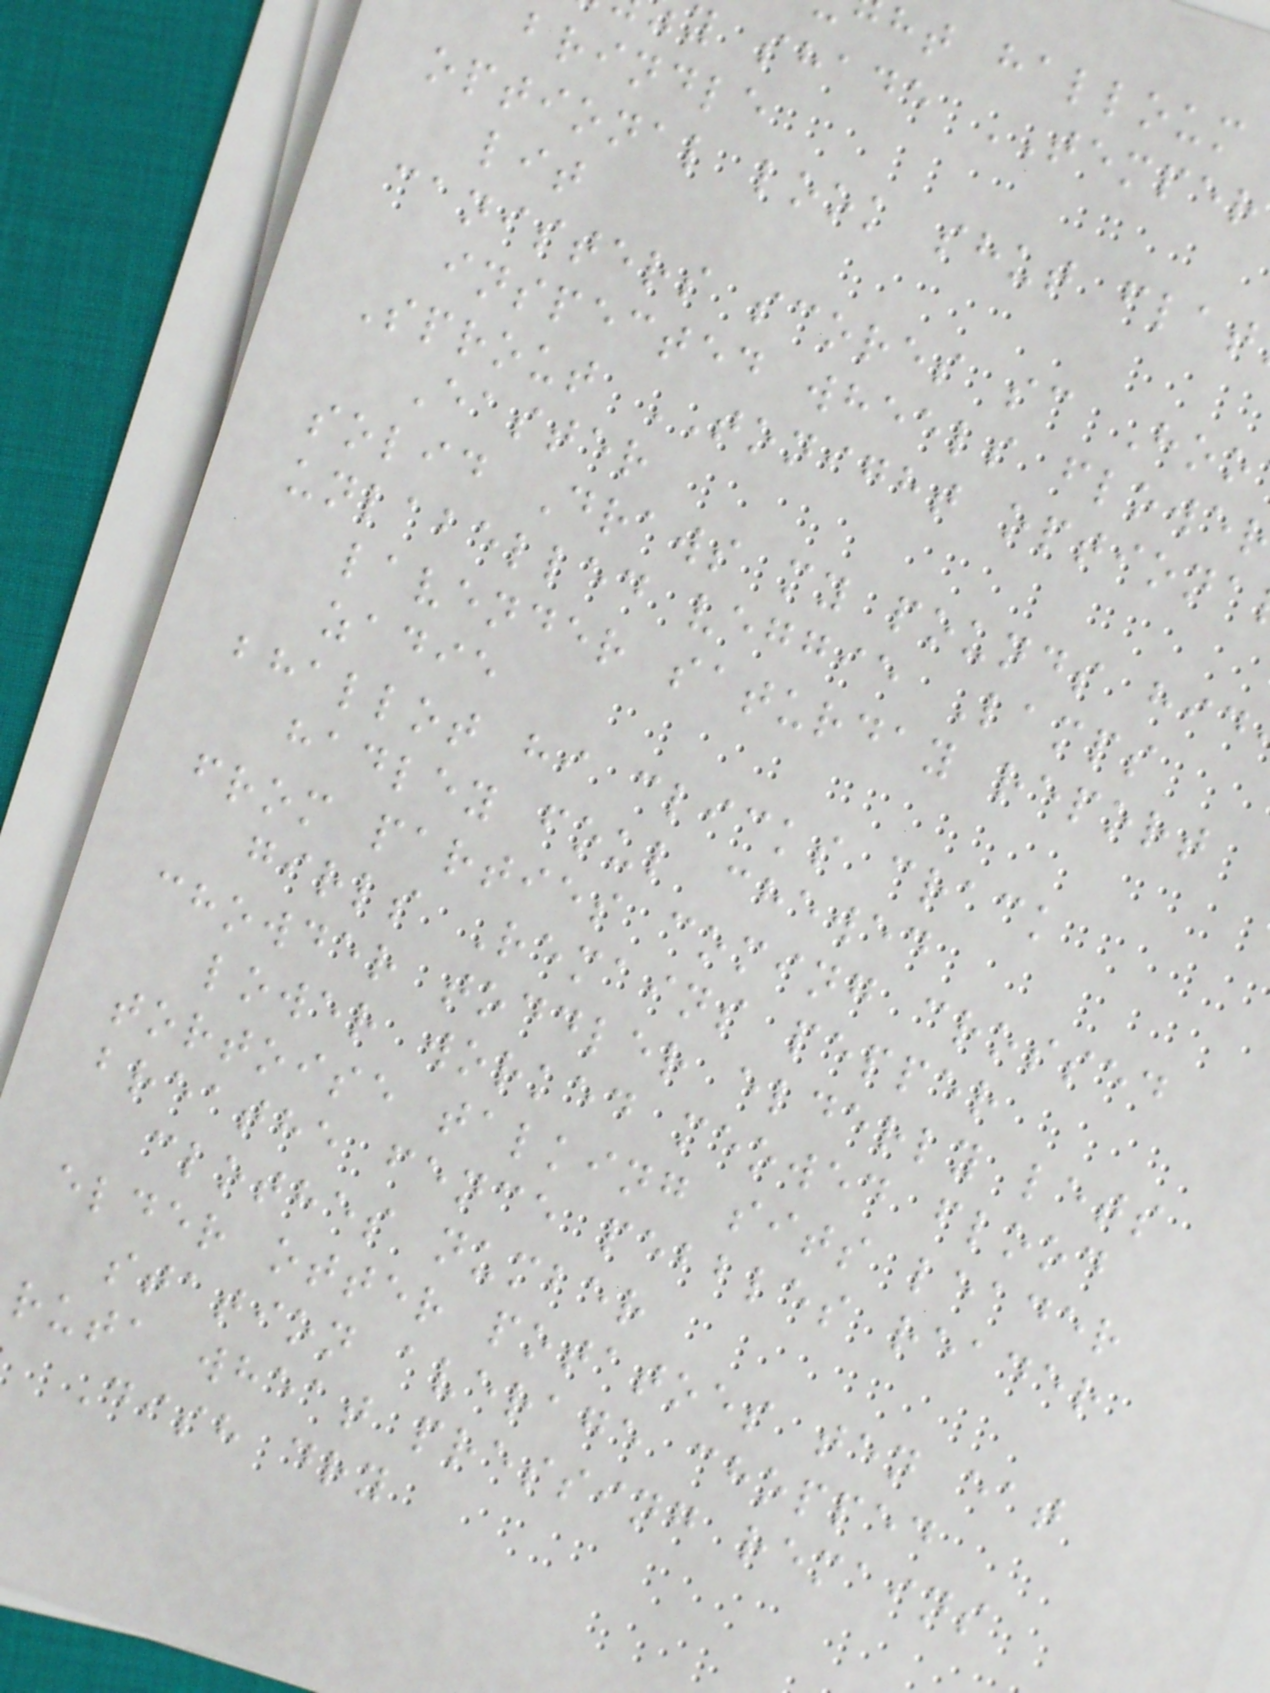ht halloum
y shade TEMPER
brindle
optional look shut flat
lit
canisters scores sc Hoo
inspected wheels flowe
Sprout TONIGHT optiona
Easter
solid Draws my pounds hid
unlabelled veggie Lamps
lavender saturday report
zadie
bhallot hi clicks crack
hadley foul chewed
from parties coming crossed
girls Remains pepper
chowder toddler elderly lets
lower worked meowed flood
tortoise talking sits leader
breathe fence pebbles reader
clothes number
elder otter potatoes ten eat
station average chopped
ruta wheat pressing remains
Dish dry
